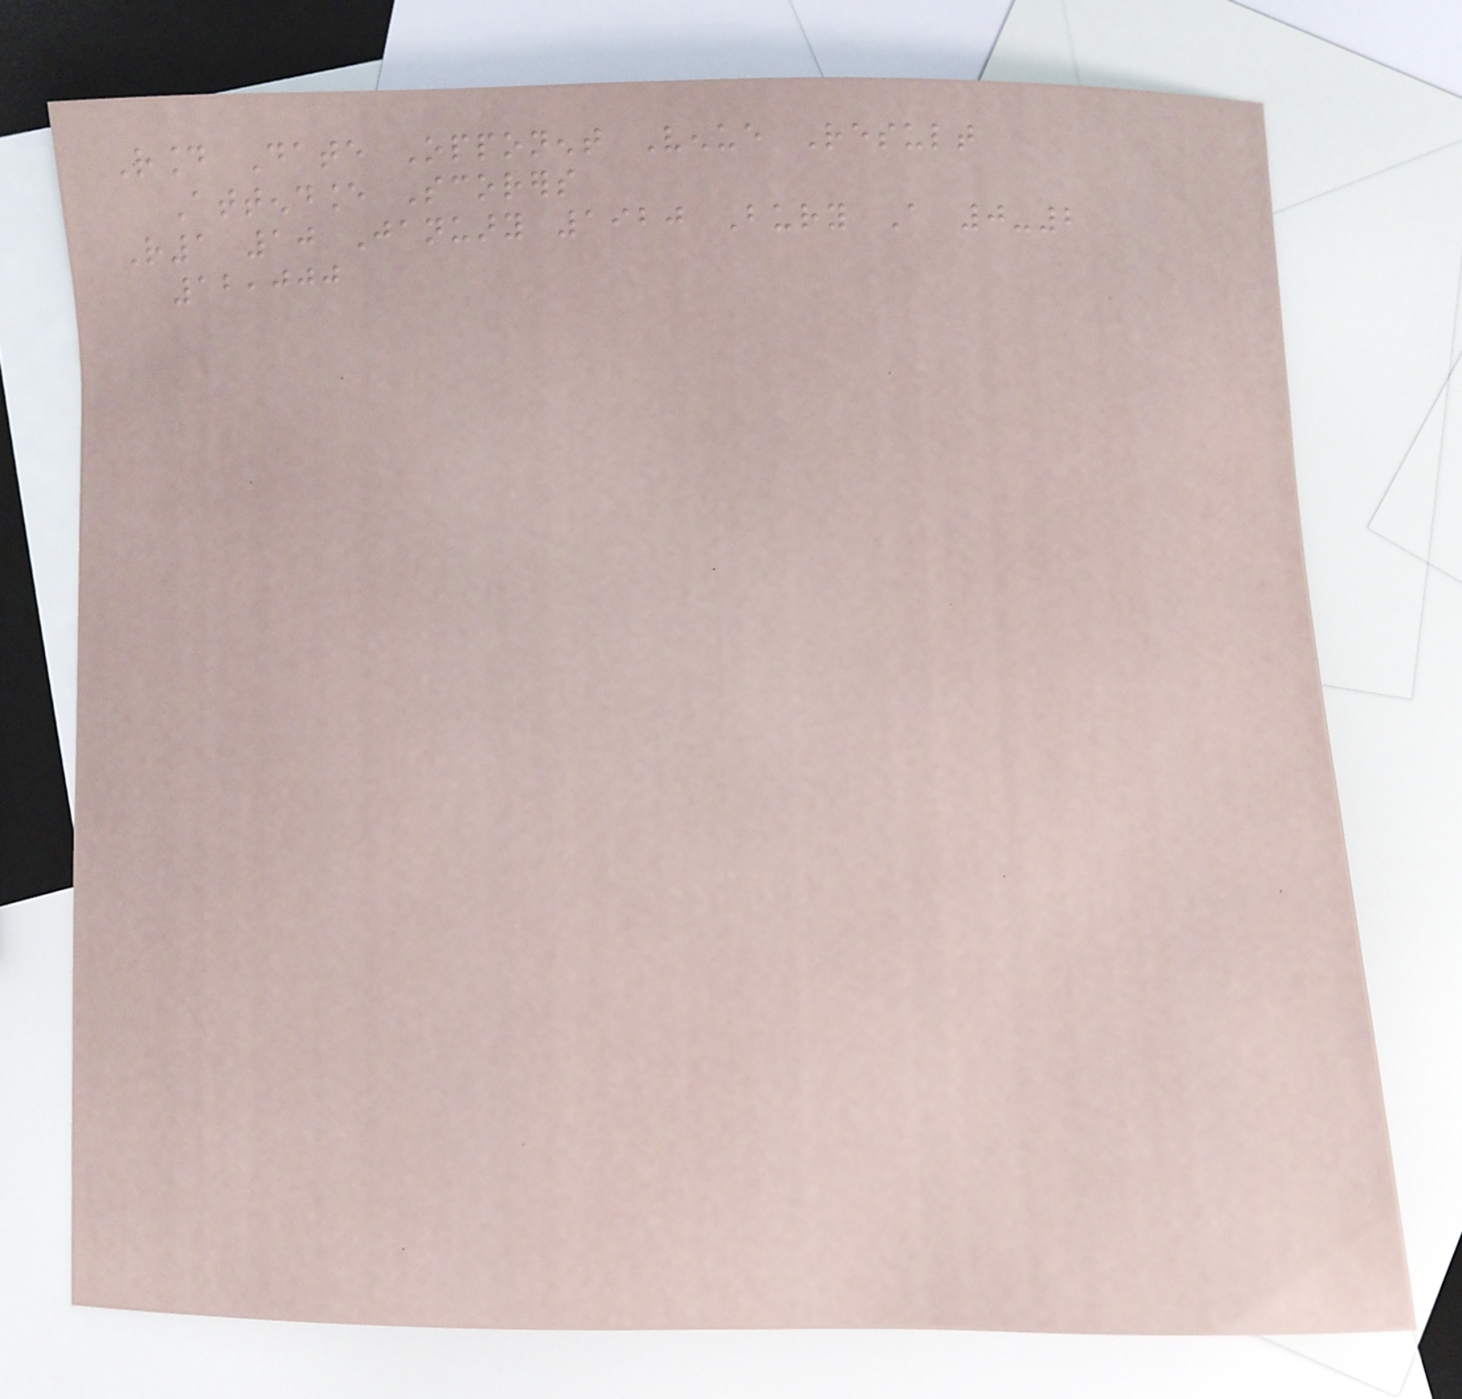Round Date Opponent Venue Result
Attendance Scorers
R1 10 January 1920 Bury A 0-2
12,000
